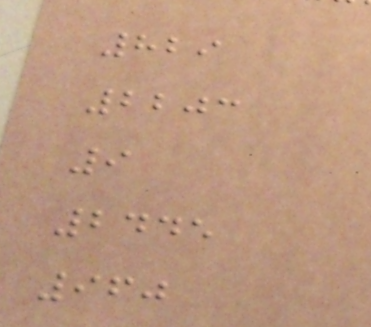829
2203
9
2445
960
